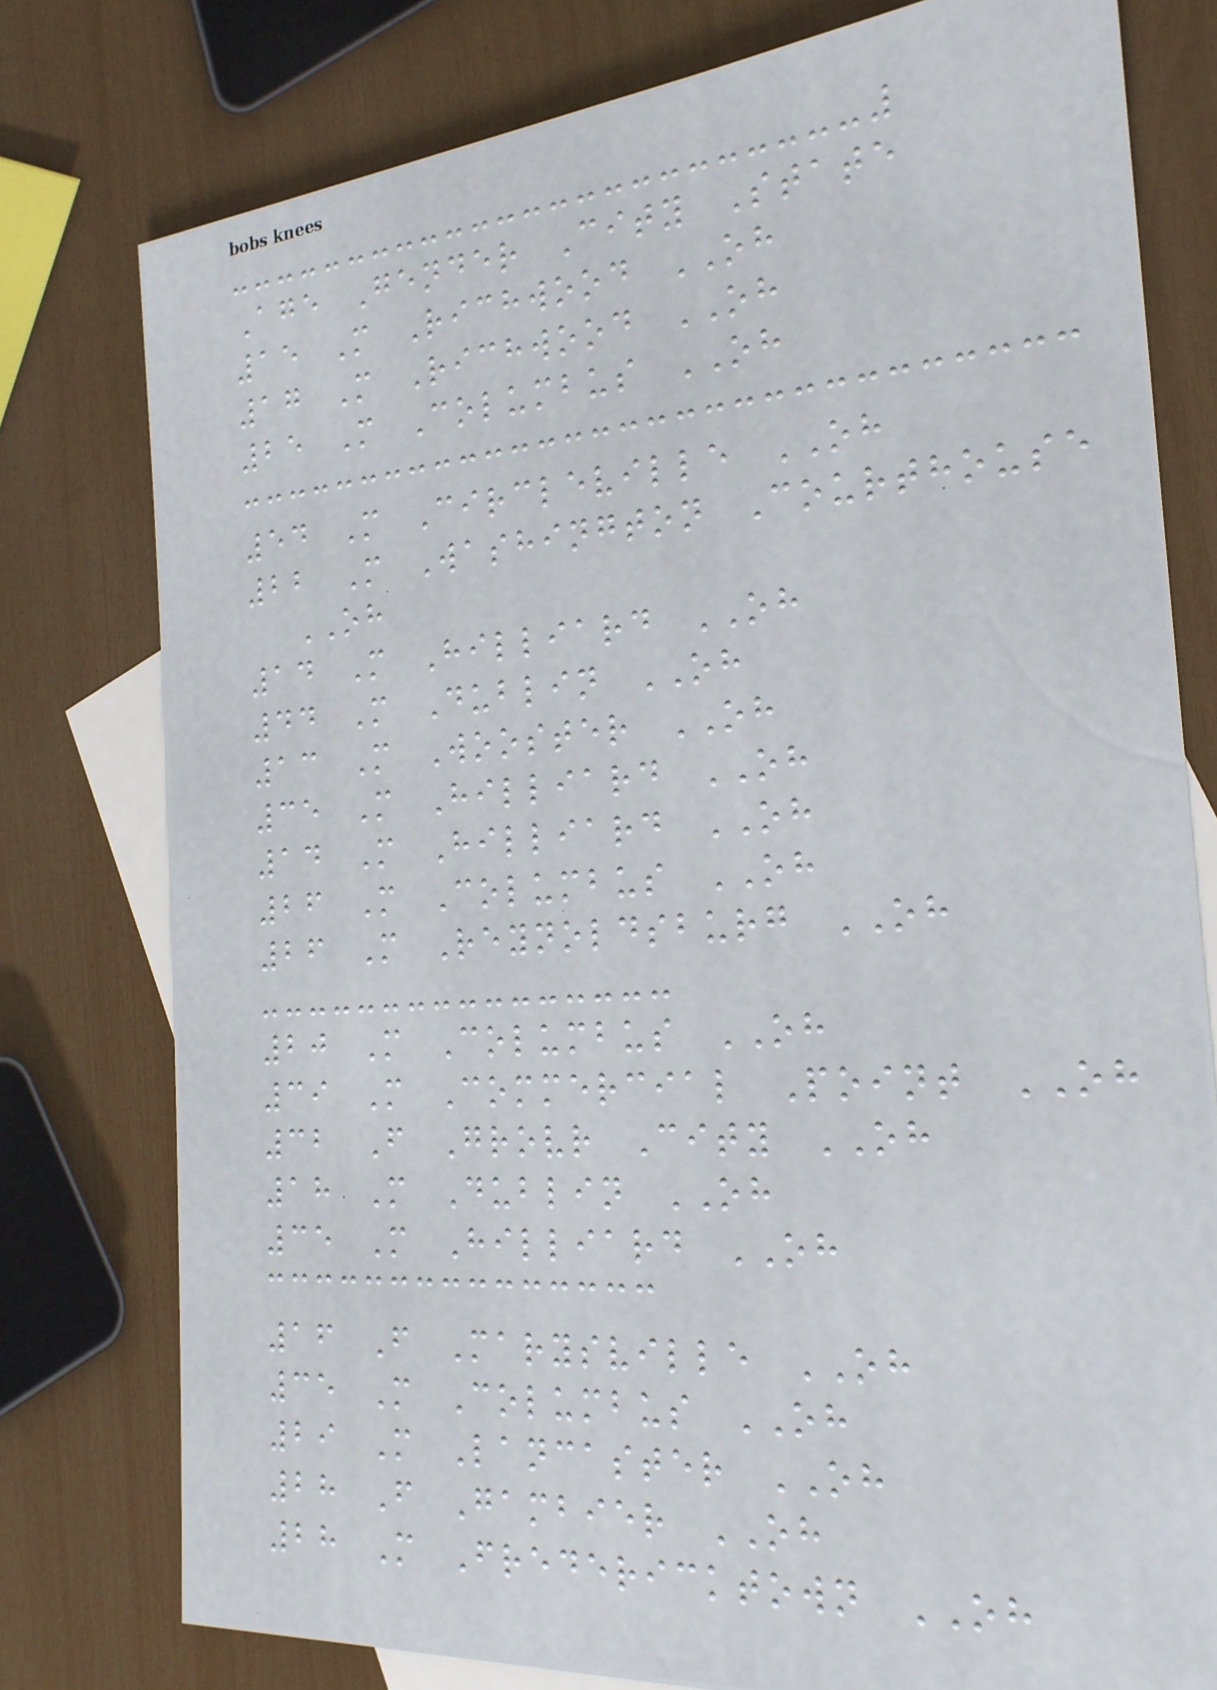Age Gender City State
15 M Richwood OH
17 M Richwood OH
25 M Columbus OH
54 M Circleville OH
22 M Washington Courthouse
OH
14 M Hilliard OH
44 M Dublin OH
13 M Wooster OH
35 M Hilliard OH
14 M Hilliard OH
26 M Columbus OH
26 M Reynoldsburg OH
20 M Columbus OH
39 M Commercial Point OH
32 F Grovr City OH
18 M Dublin OH
35 M Hilliard OH
16 F Marysville OH
35 M Columbus OH
29 M Lancaster OH
28 F Gambier OH
28 M Fredericktown OH
